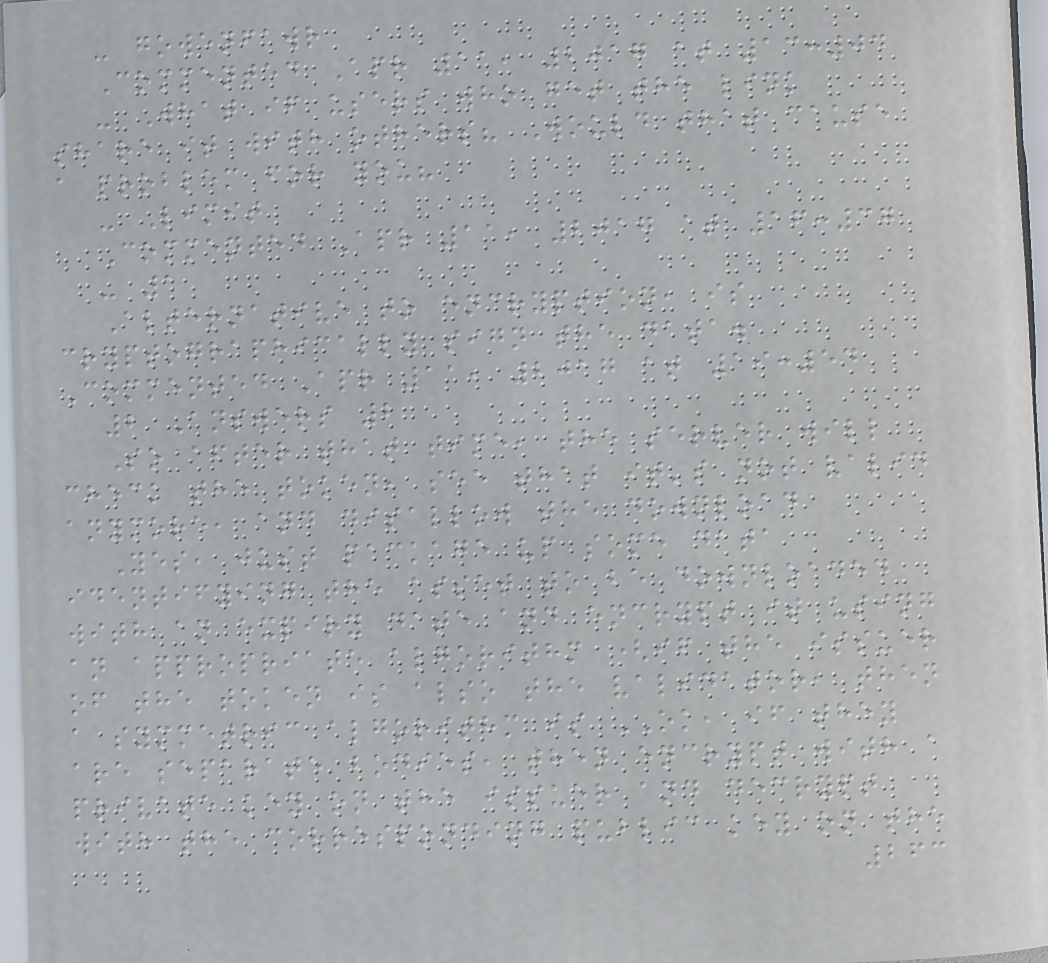- gowenfawr
Commented Apr 11, 2017 at 13:04
- What if users who get the link
share it with others? Would that cause
a problem for you?
- Limit
Commented Apr 11, 2017 at 16:37
- 1
Alternative to encryption, is
cryptographically sign the data.
Commented Apr 11, 2017 at 19:54
2 Answers 2
So after that time, the server will
check the token, see that it's not valid
anymore, and disallow the download
Yes, just package up some data
identifying the asset to be downloaded
with an expiry date and encrypt it using
an appropriate algorithm (if the issuer
of the token is also the validator, then
a symmetric algorithm is OK, if they
are separate bodies, then encrypt with a
private key on the issuer and decrypt
with the corresponding public key on the
263
